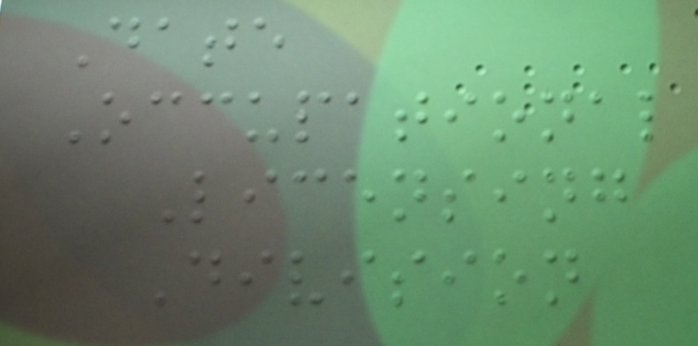Date
Occupational
Licensing
Division
